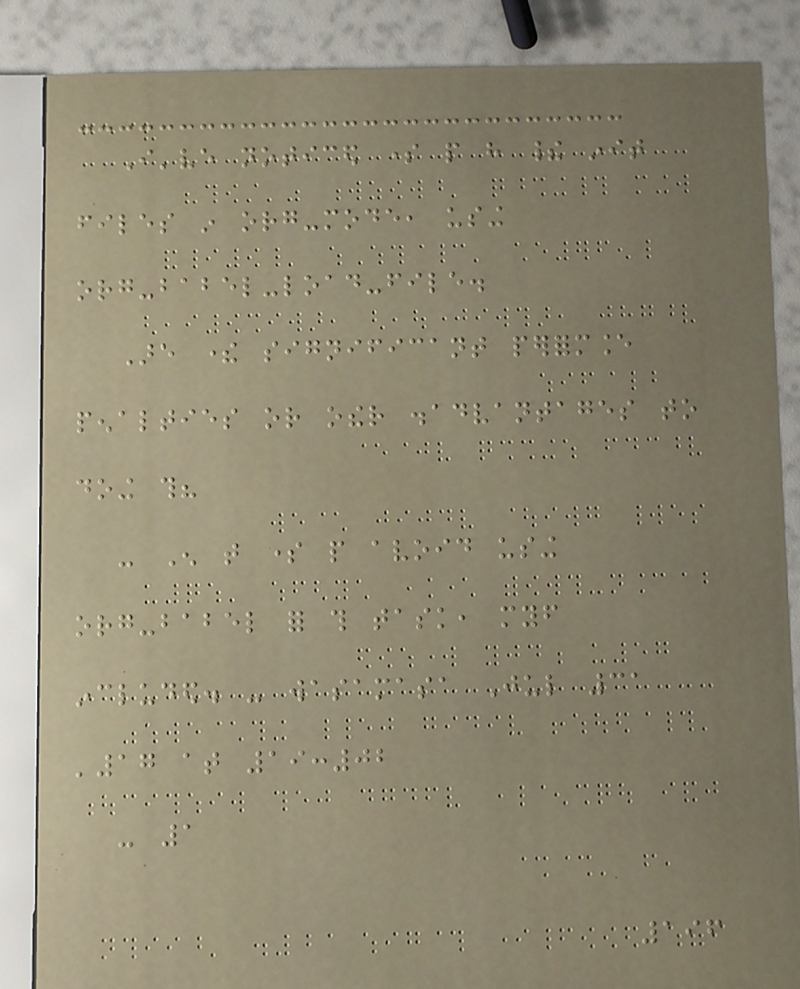I've noticed some people have their init
files in org-mode, using
org-babel-load-file.
Are there significant performance
penalties or other disadvantages to
doing this?
- Enough that some people avoid using
org-babel for this task, myself
included. - wasamasa Jul 31
'17 at 19:02
- 1
196
